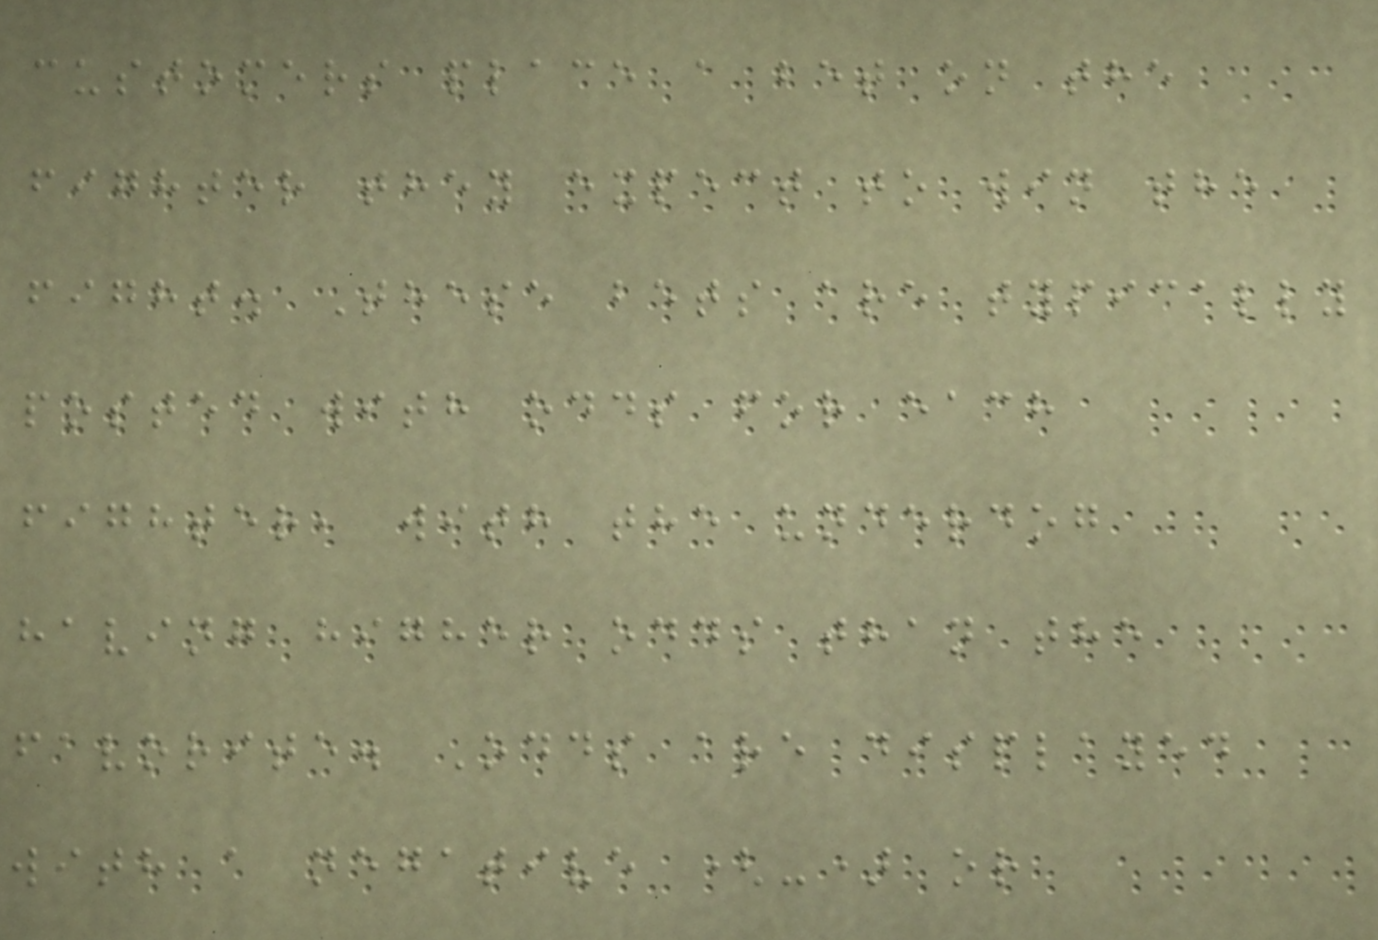customers place a bet on the
fighter they expect to win the
fight. These bets are typically
posted with odds for each
fighter, with the underdog
having higher odds than the
favorite. Odds are displayed
with a negative (-) or
